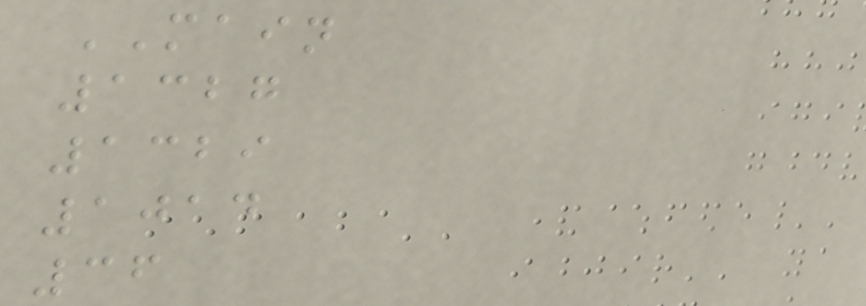MAIN
1327
1329
1014
36
